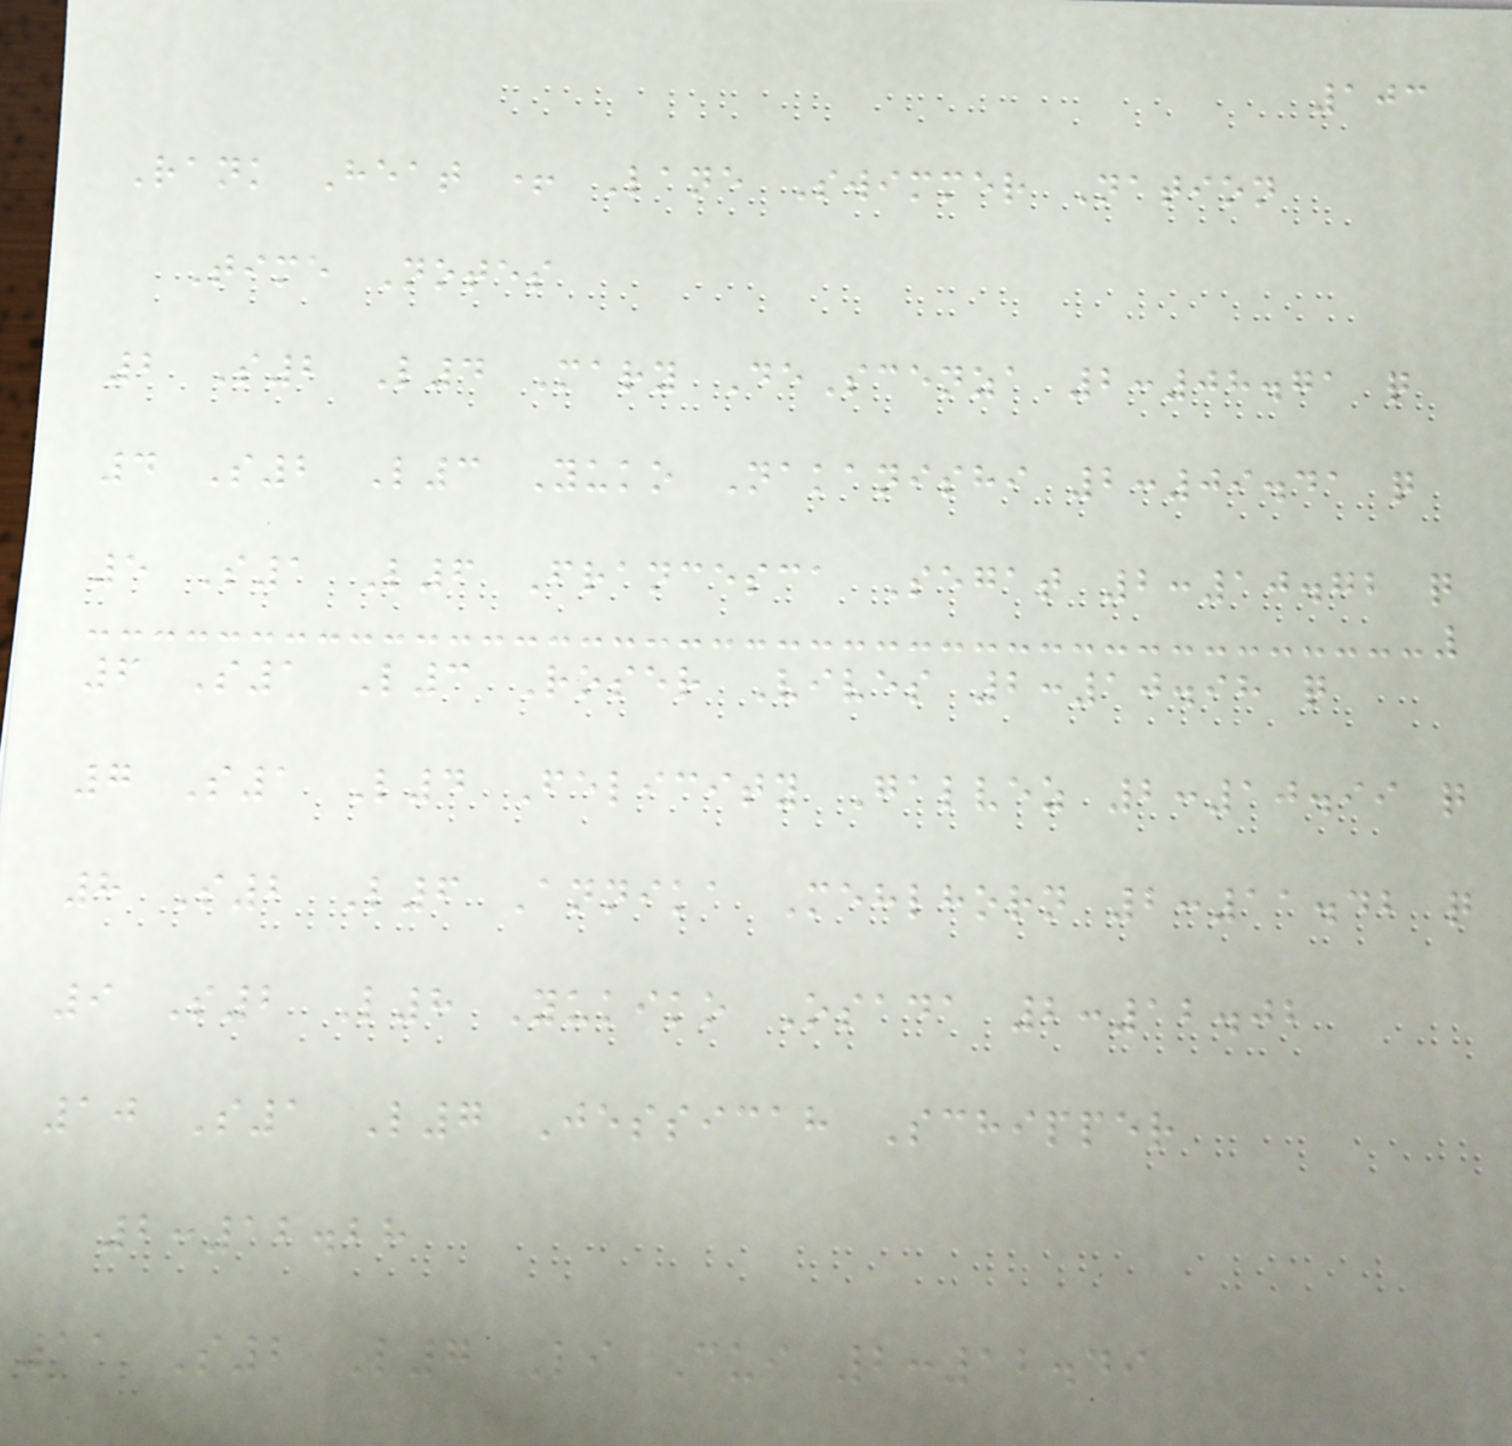103
Rank Heat + Lane Swimmer Nation
Time Notes
2 S2 L4 Mary DeScenza 2:08.71 q
4 S2 L3 Yuko Nakanishi 2:09.41 q
5 S1 L6 Francesca Segat 2:10.72 q
6 S1 L3 Roser Vives 2:10.98 q
7 S1 L4 Felicity Galvez 2:10.99 q
8 S2 L6 Annika Mehlhorn 2:11.42 q
9 S2 L8 Yukiko Osada 2:12.02
10 S1 L7 Jessicah Schipper
2:12.28
11 S2 L7 Li Cui 2:12.49
